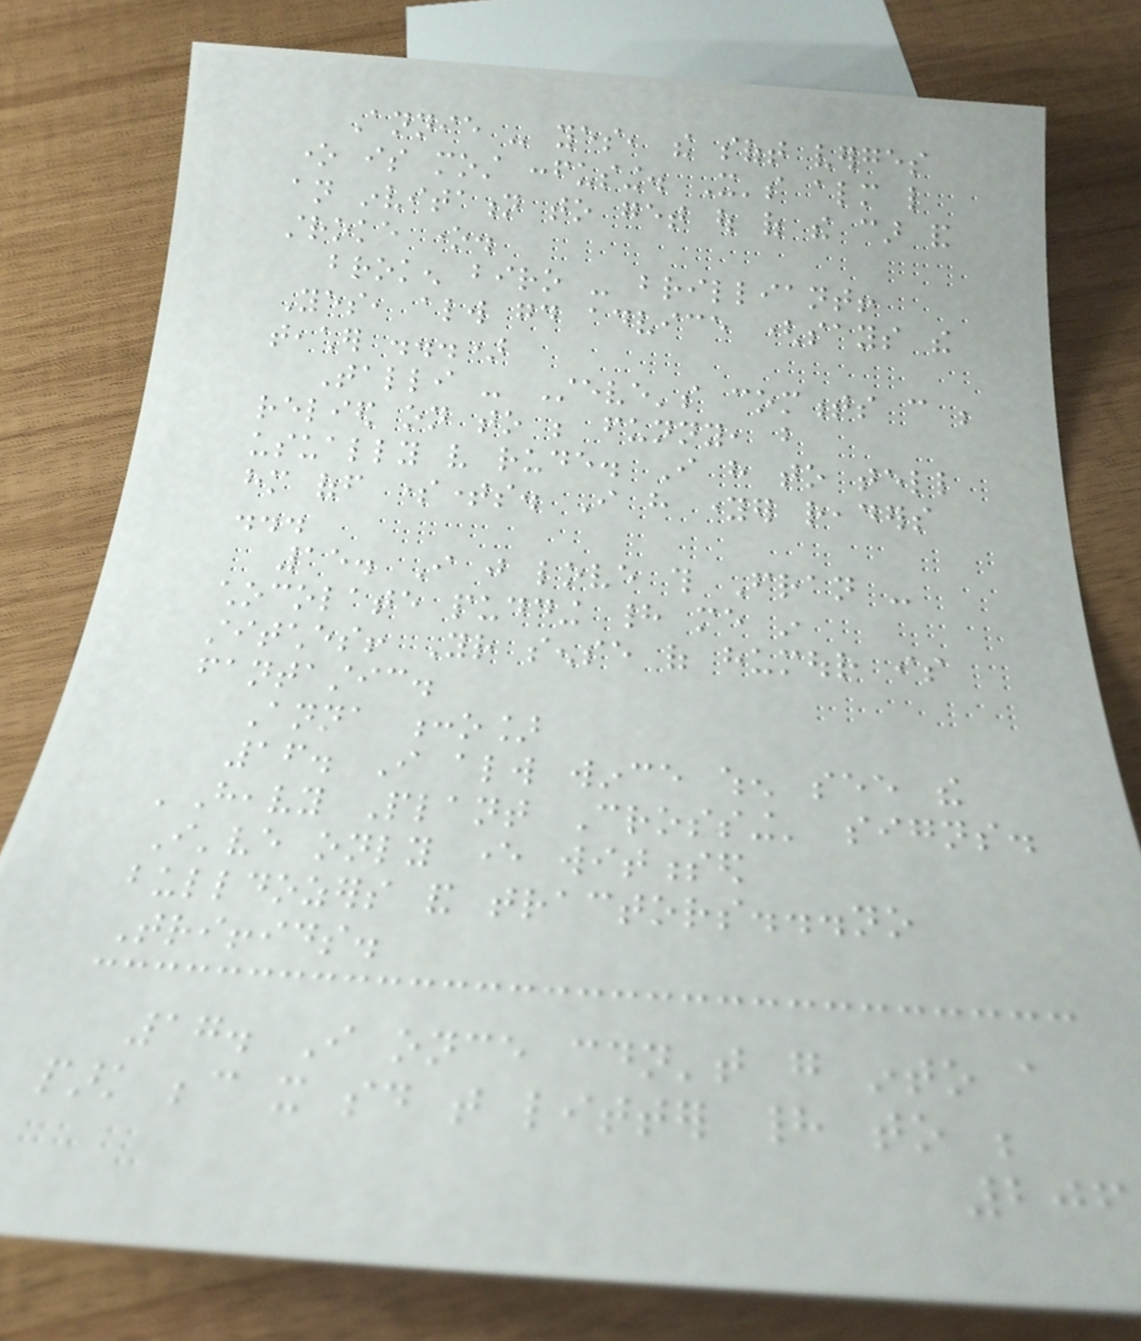Annie - yes, the soft verges
one is most confusing. It's almost like
an invitation to get out of the car and
stroke one.
broken biro - brilliant!
Yes, always good advice (says the
teacher ...)
Talli - Steve's comments can be
relied on to be funny, but
usually very rude. I have to tell
him off sometimes. I have younger readers
...
15. I just love this Fran -
chocolate pudding had me in
stitches! Your sense of humour is
fantastic.
Anna :o]
16. I always wince when see the
'Heavy Plant Crossing' signs.
I've only ever witnessed
bulldozers and tractors...no
Triffids.
17. I once couldn't go into a
park because it said that litter had to be
206
